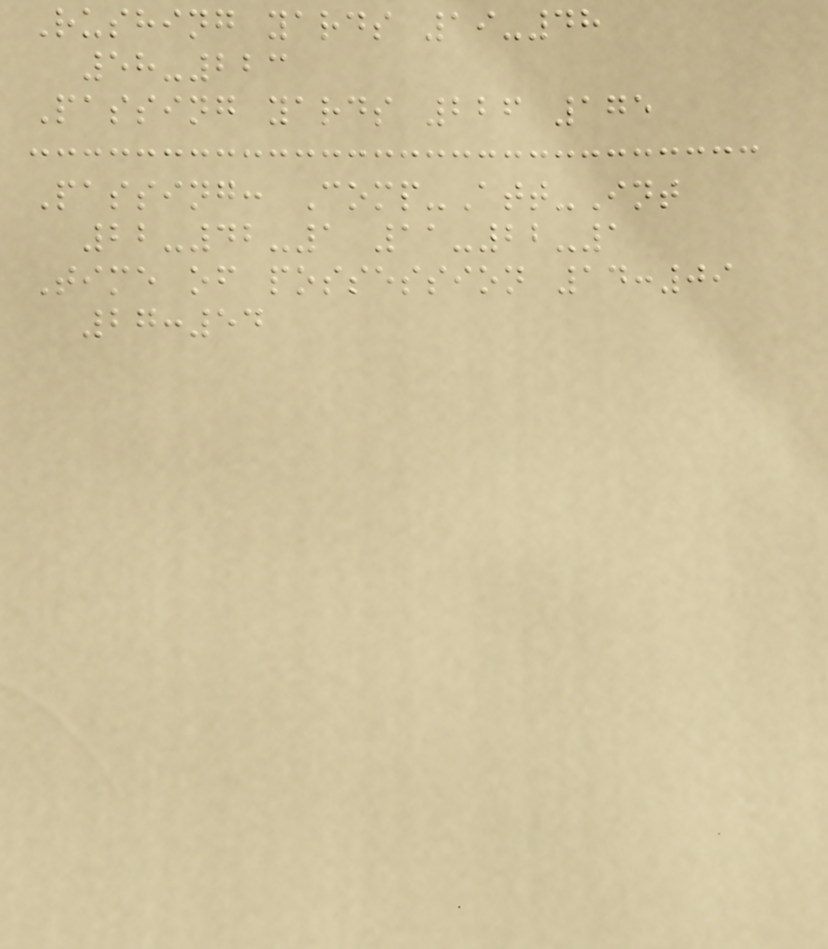Rushing yards 19-48
58-223
Passing yards 226 175
Passing: Comp-Att-Int
22-42-1 11-22-1
Time of possession 14:09
27:54
